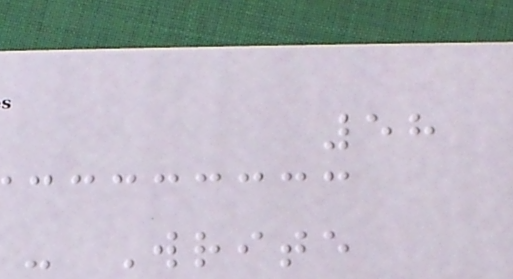58
- Write
